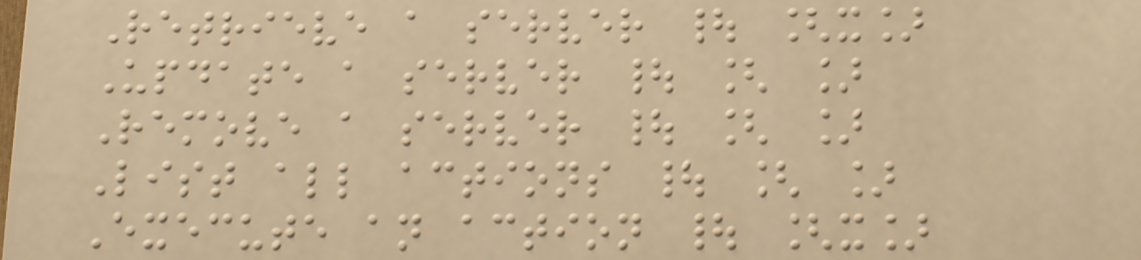Retrieve a server | [x]
Update a server | [ ]
Remove a server | [ ]
List all actions | [ ]
Execute an action | [x]
